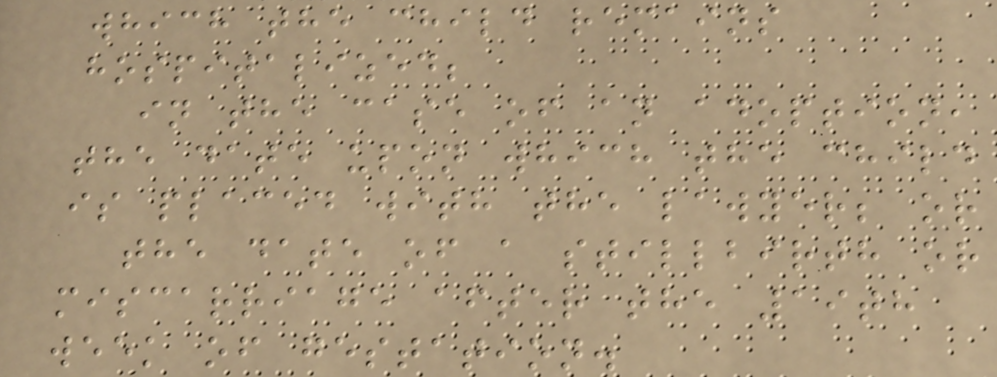which the child remains
hospitalized;
in the case of an adoption,
the date upon which the child
is placed with the lawyer; or
the date of a stillbirth or
miscarriage after the 19th
week of gestation.
